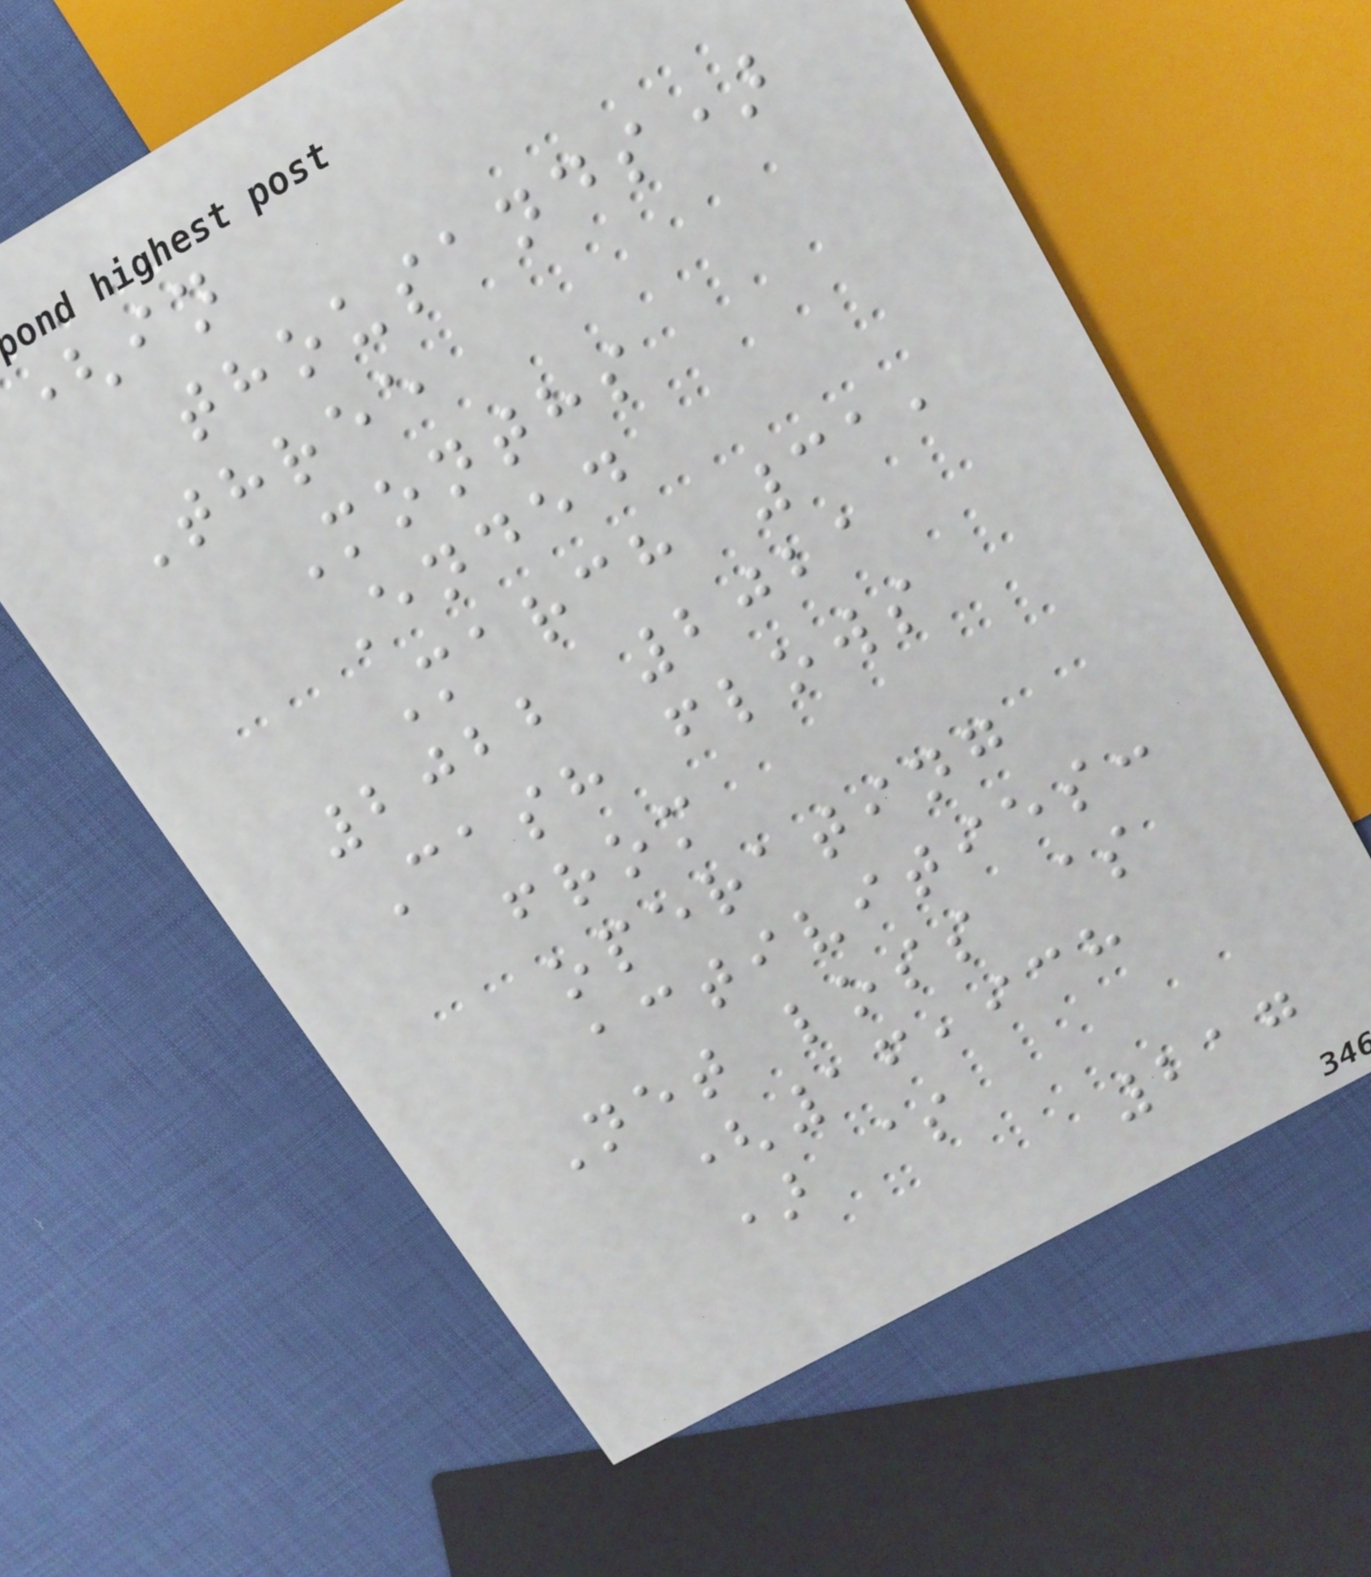(in
thousands)
Three
Months
Ended
March 31,
2022 2021
Cash flows
from
operating
activities:
Net loss $
(16,938
) $
217
